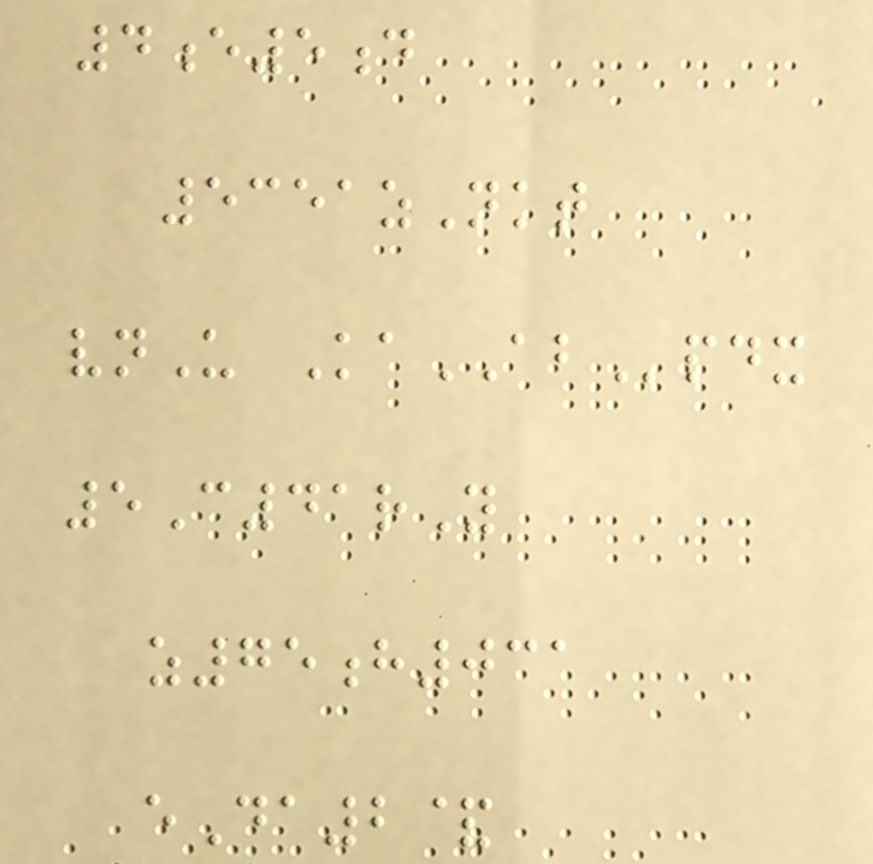4e5d
5351zNkt
vnU KaABpdx
5C41rY
z75h031
eDa2&
